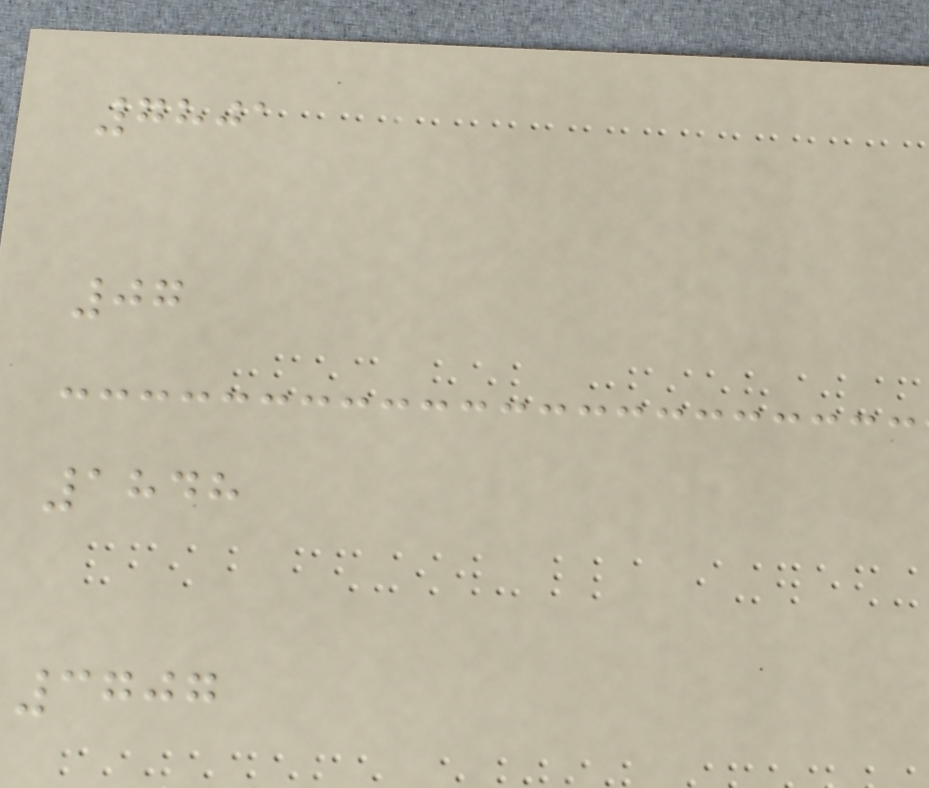7801
07
1848
3707
